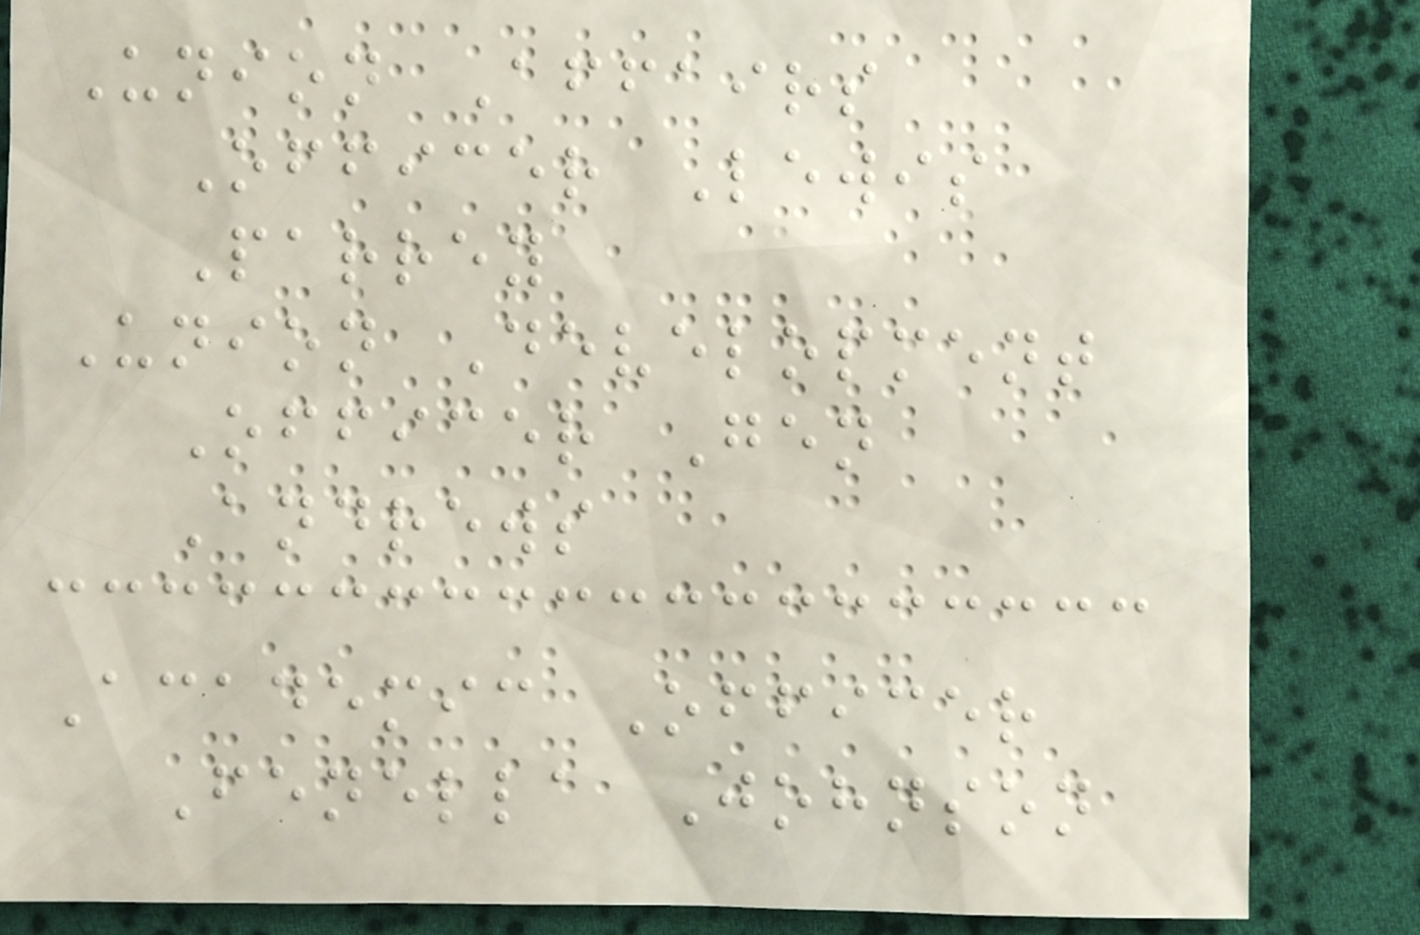Union Affairs
Officer Lewis
Parrey
Union Development
Officer Gen
Andrews
Academic Officer
Fenella Johnson
